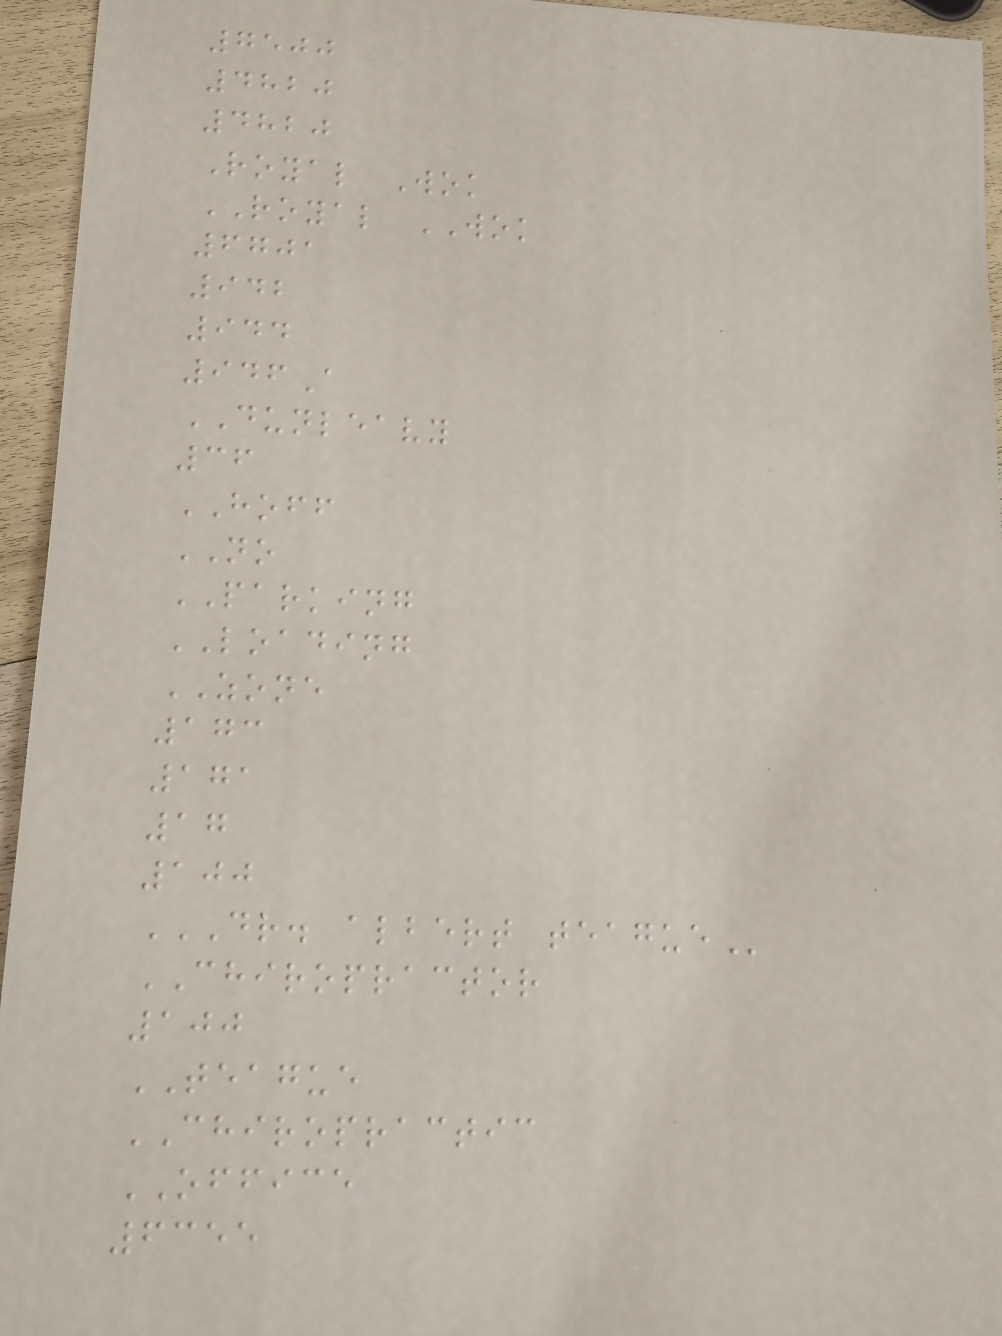7500
4820
4820
Royal Wok
ROYAL WOK
6701
942
944
946A
DUNLEAVY
36
HOFF
NO
PARKING
LOADING
ZONE
173
171
17
100
DR. ALBERT TEAGUE
CHIROPRACTOR
100
TEAGUE
CHIROPRACTIC
OFFICE
6355
